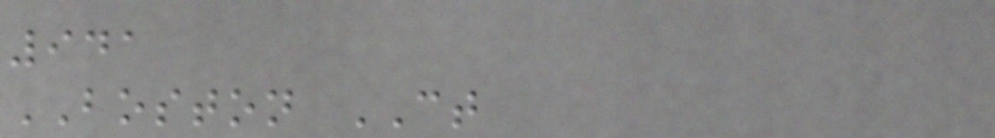941
BOSTON CT
